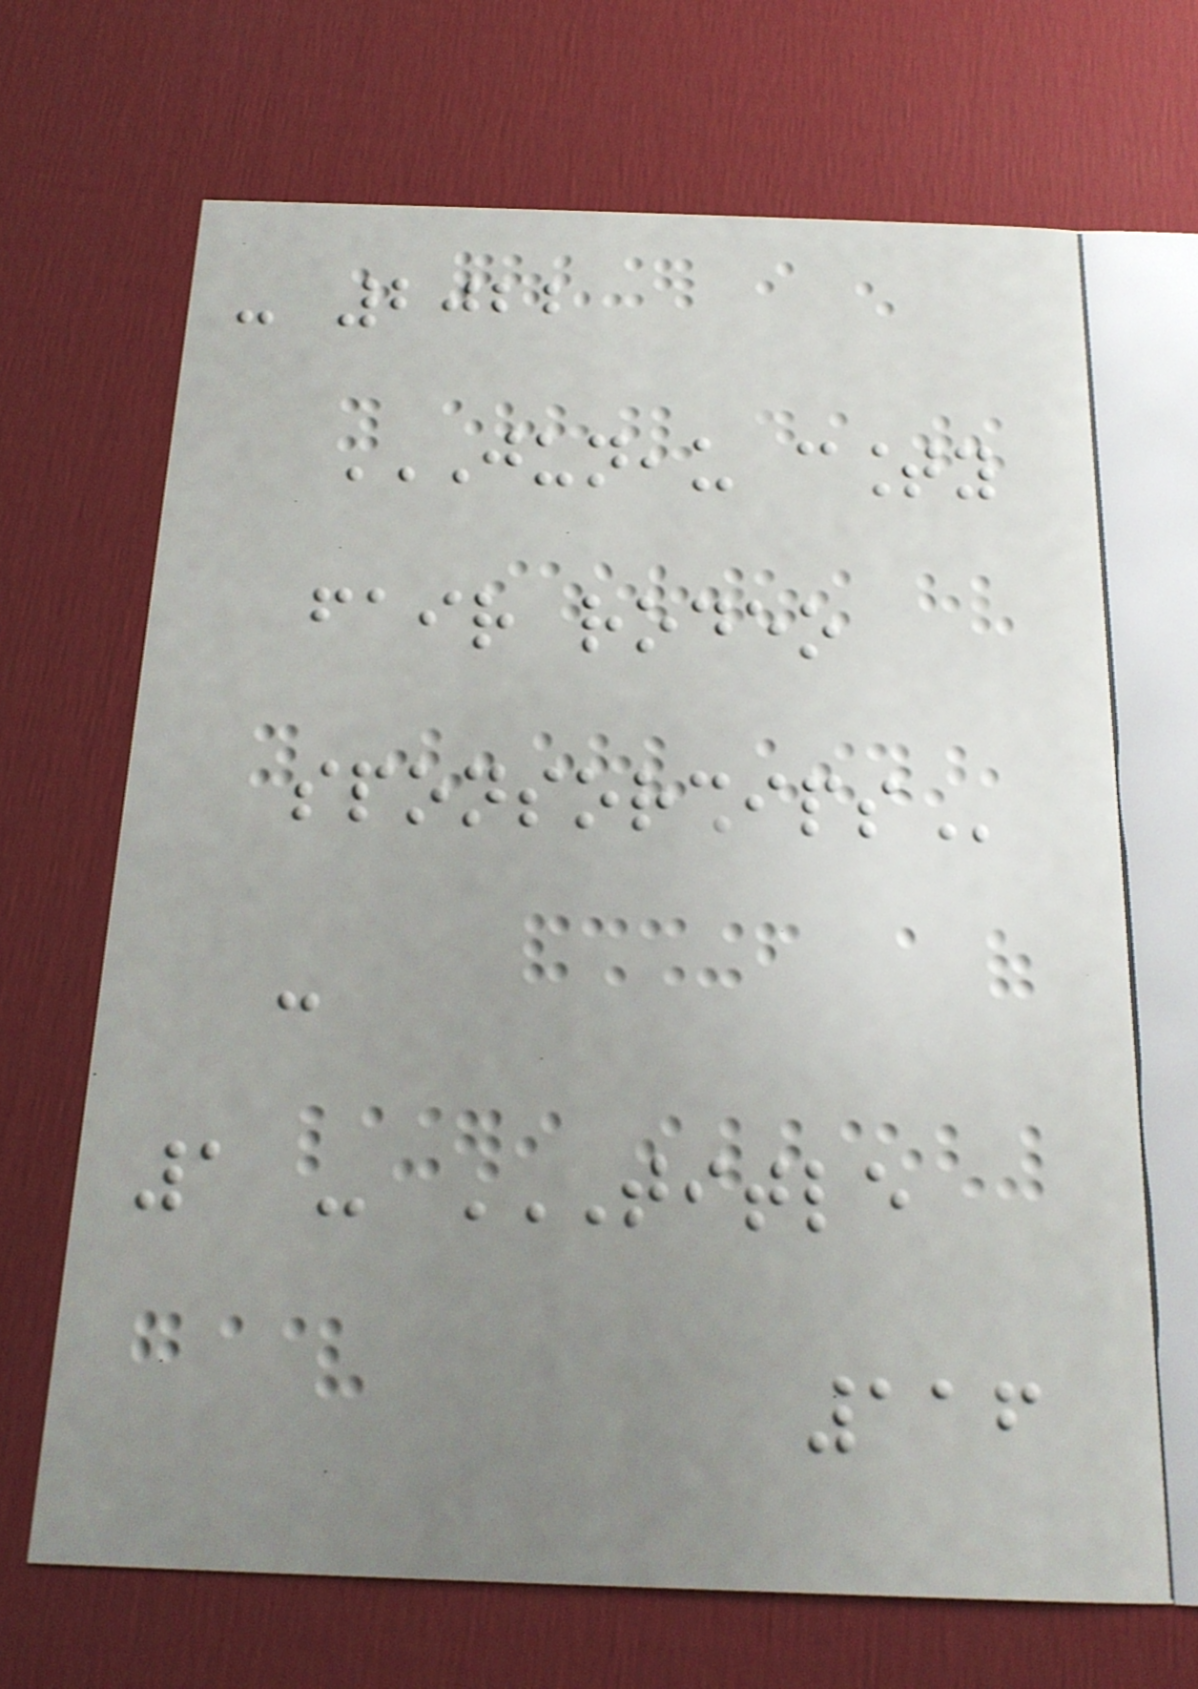- 2022
JUNEAU COUNTY
FAIR RODEO
SPONSORSHIPS
-
1 - TITLE
116
